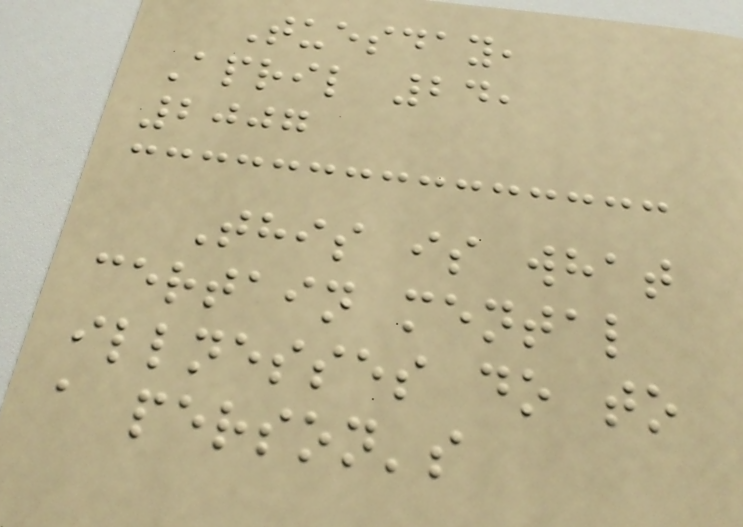Tuesday,
April 24,
2007
This is what
certain mental
illnesses do to
a person's
